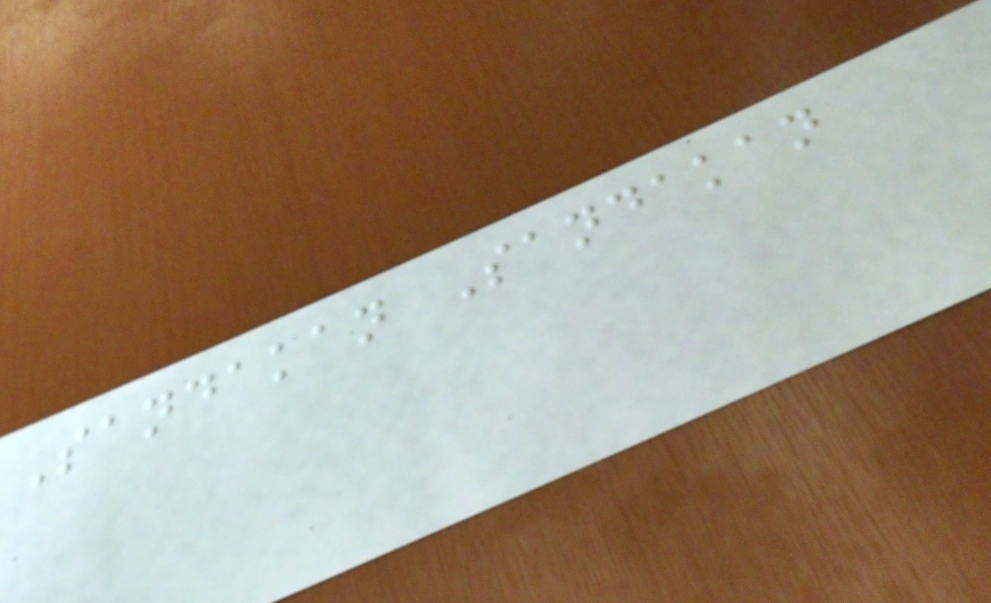Sandakan Sandakan
